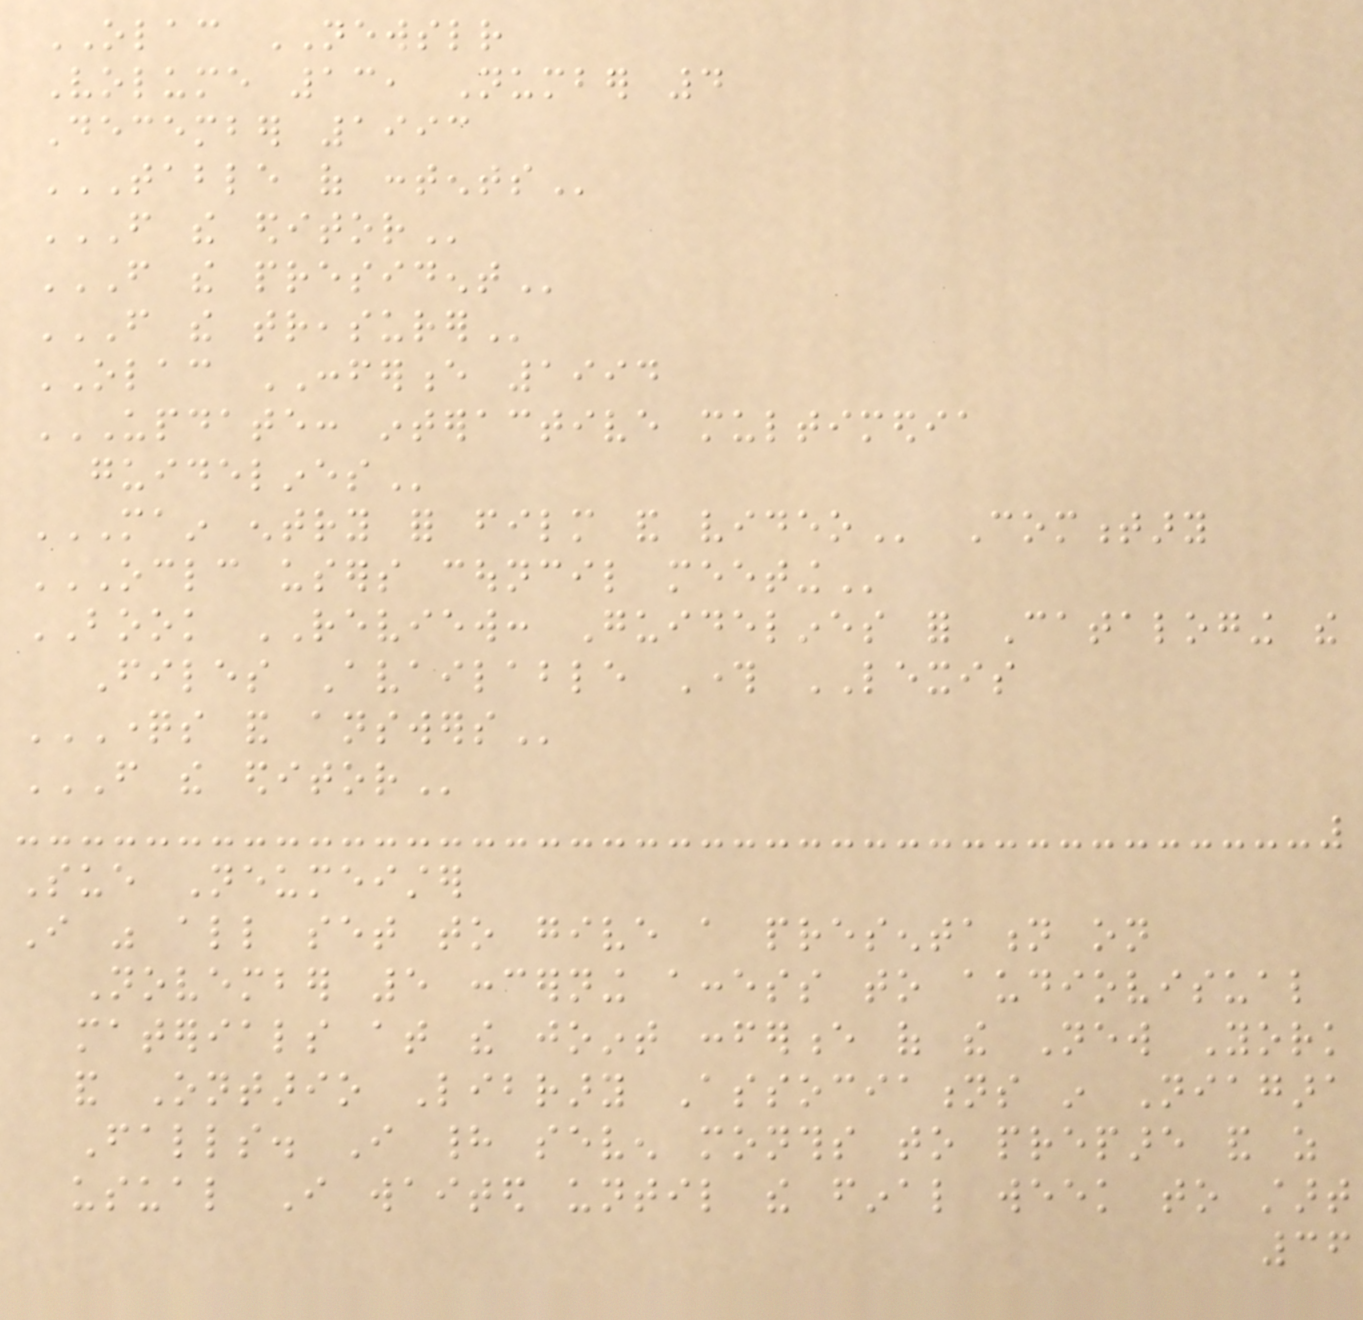OLAC NEWSLETTER
Volume 13, Number 4
December 1993
TABLE OF CONTENTS
FROM THE EDITOR
FROM THE PRESIDENT
FROM THE TREASURER
OLAC CONFERENCE 1994
UPDATE: INTERACTIVE MULTIMEDIA
GUIDELINES
MAIN ENTRY FOR FILM AND VIDEO Commentary
OCLC USERS COUNCIL MEETING
BOOK REVIEW: Guidelines for Cataloging the
Files Available Through LEXIS
QUESTIONS AND ANSWERS
FROM THE EDITOR
Sue Neumeister
I was all set to give a presentation on
November 5 concerning access to audiovisual
materials at the joint conference of the New York
and Ontario Library Associations in Niagara
Falls. I had seven months to prepare and as
usual I waited until the final week to start
36
